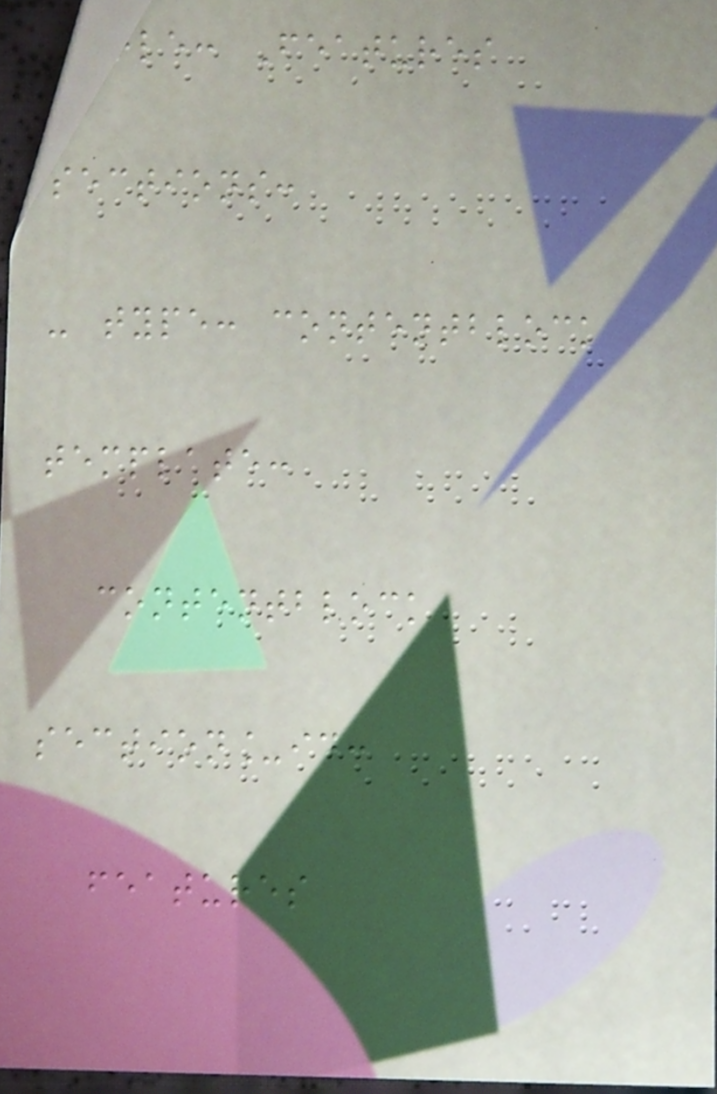title: Features
sections:
- type: contentblock
template:
contentblock
section_id:
features
